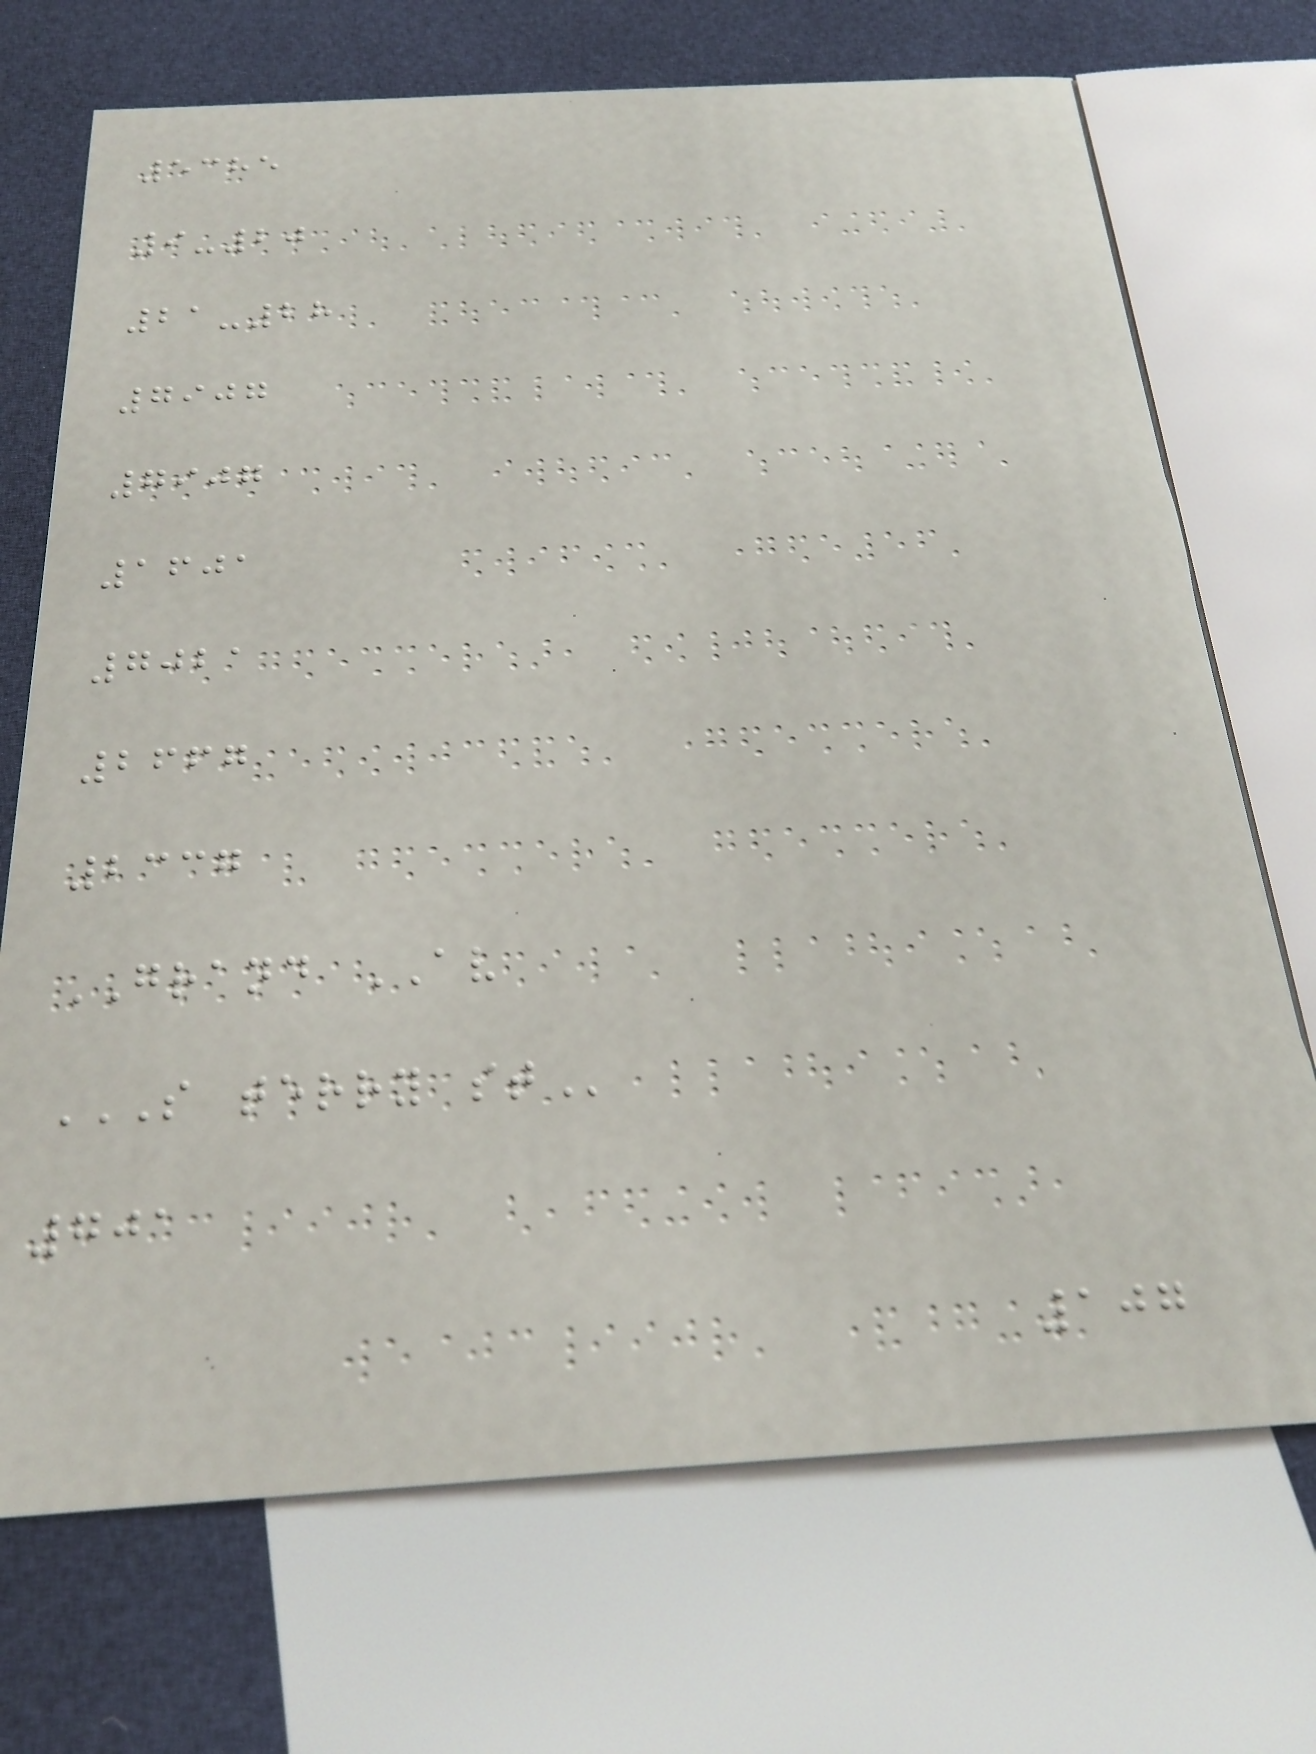5385
9-20
21-28
7907
7907
1601
7021
2667
2337
GRAND AV
S TERRY ST
701
107
